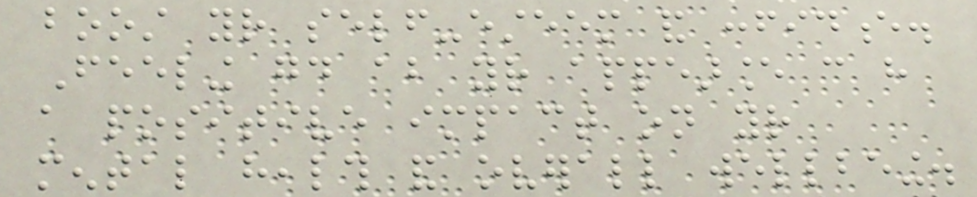boost your self-esteem and confidence.
Feeling good about your appearance can have
a positive impact on your
mental health and overall wellbeing.
